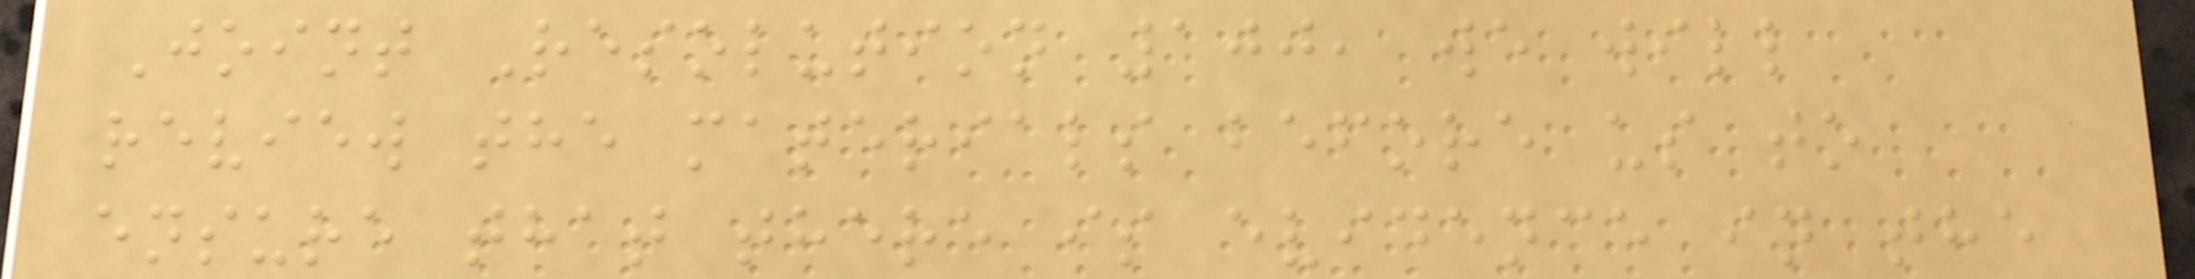Joint Resolution 100, we will
review the materials before us to
ensure that there is evidence in the
